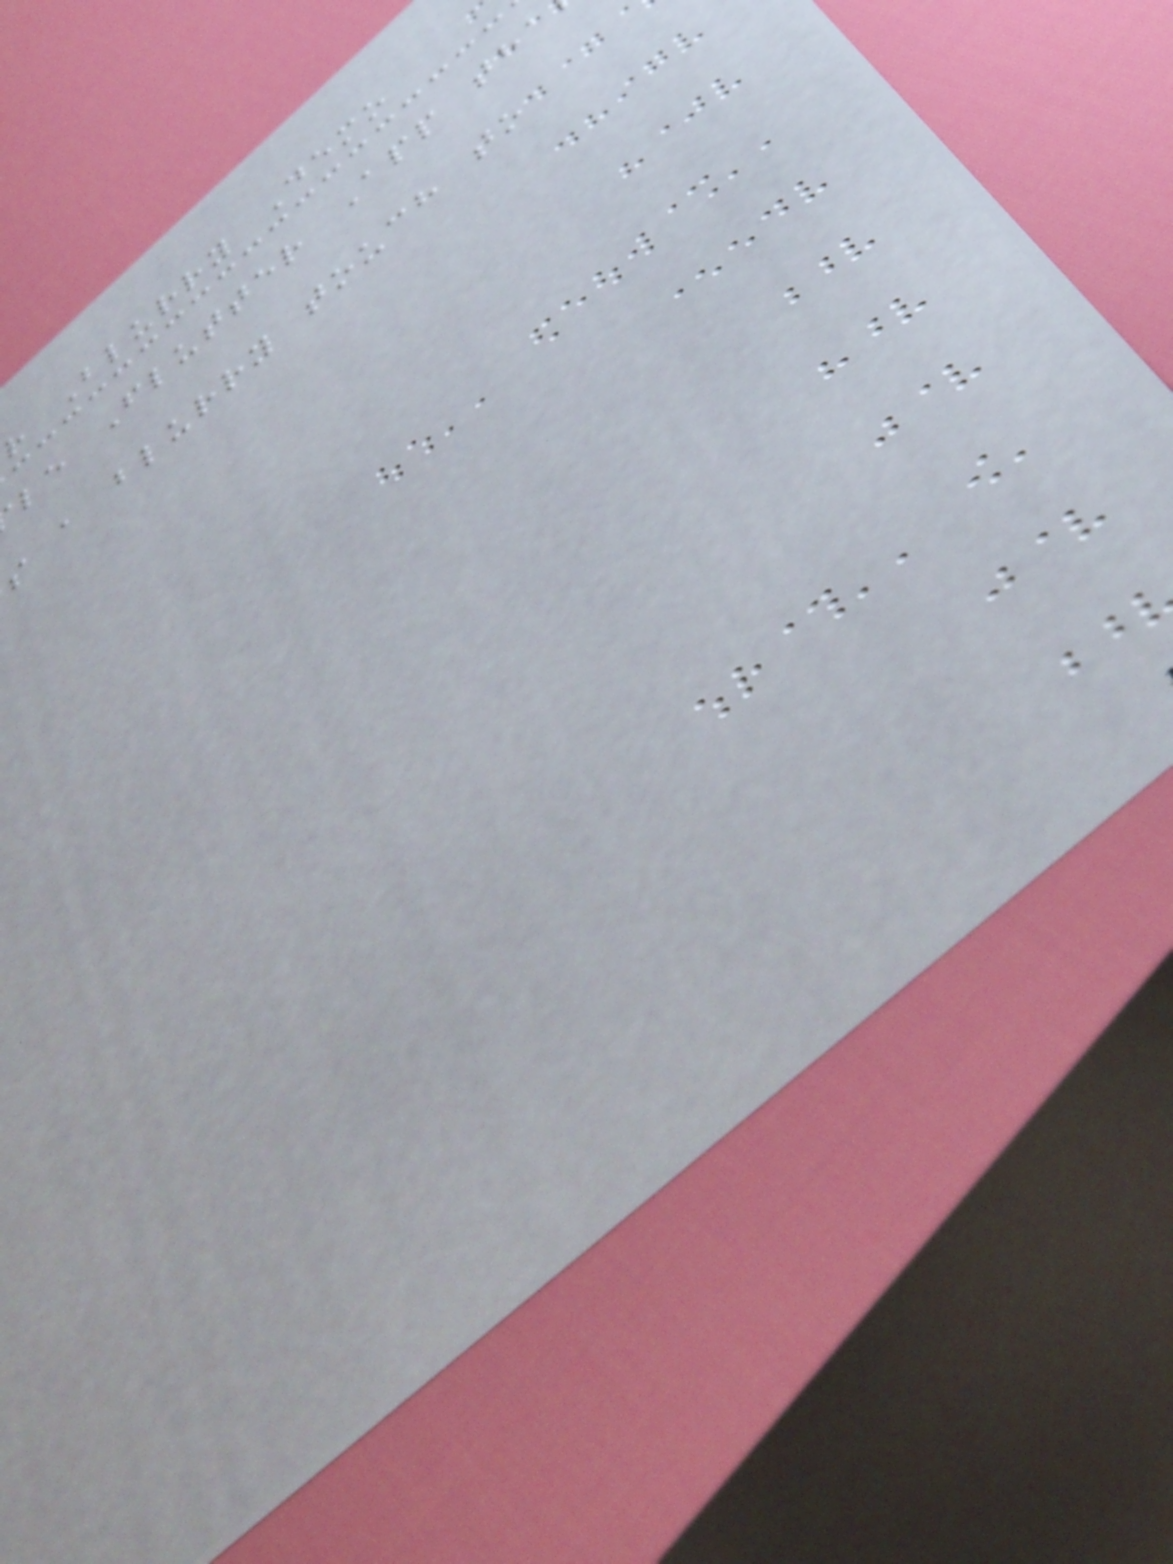r Blurry Demo
le Flutter App tha
s a blurry touch to
